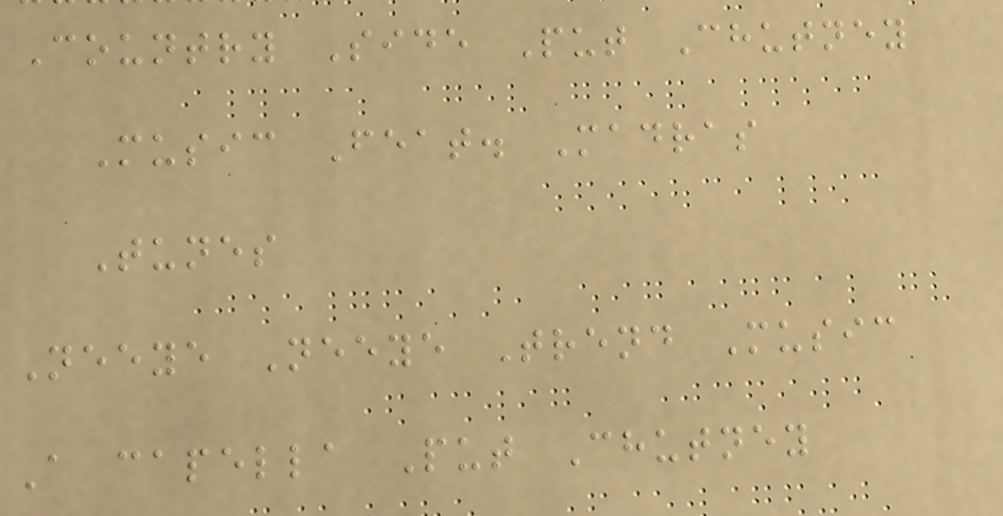Country Side Put Chutney
Music Feat. Madras
Tunes
Neeye Neeye Trend Music
A capella Put Chutney
